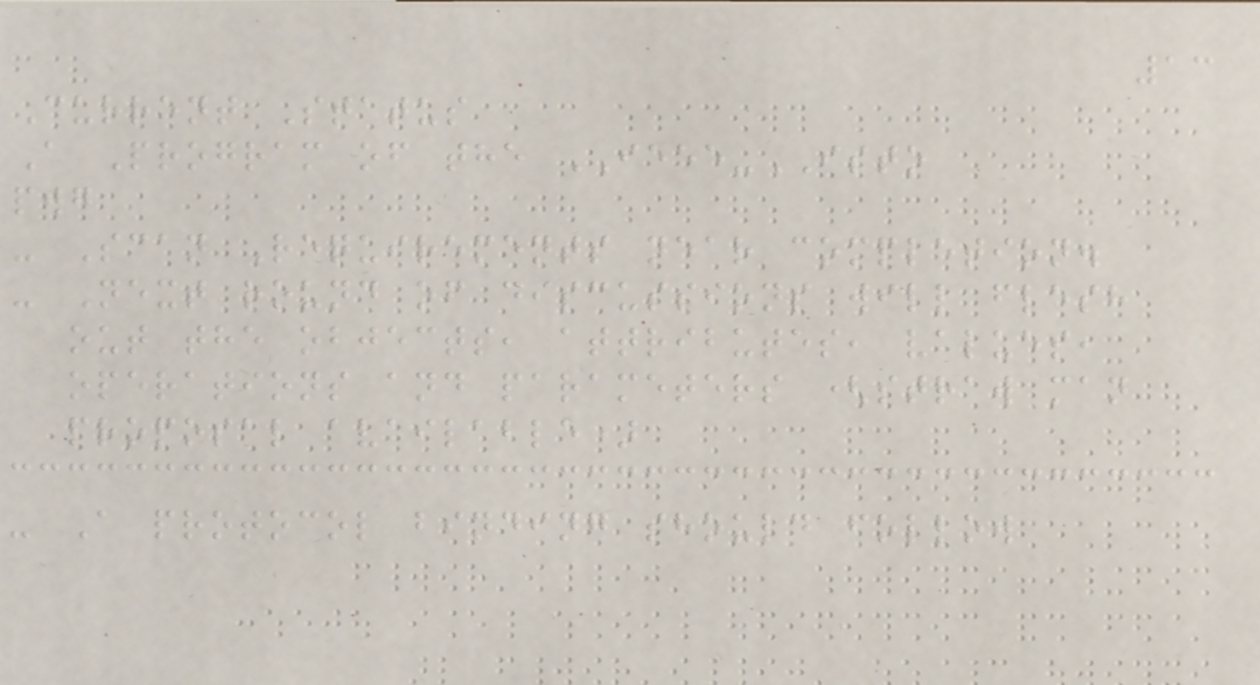13
Current Status
A Program of the IEEE-ISTO
pwg
- Scan Requirements near completion.
- Next round of discussions will flesh
out the objects, attributes, values,
operations and parameters (straw man
proposal available)
- A protocol binding should follow
